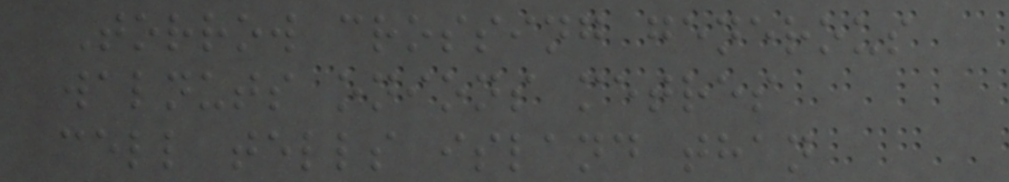Torrow crossing generous
walnuts onions metres
cell tells island than
